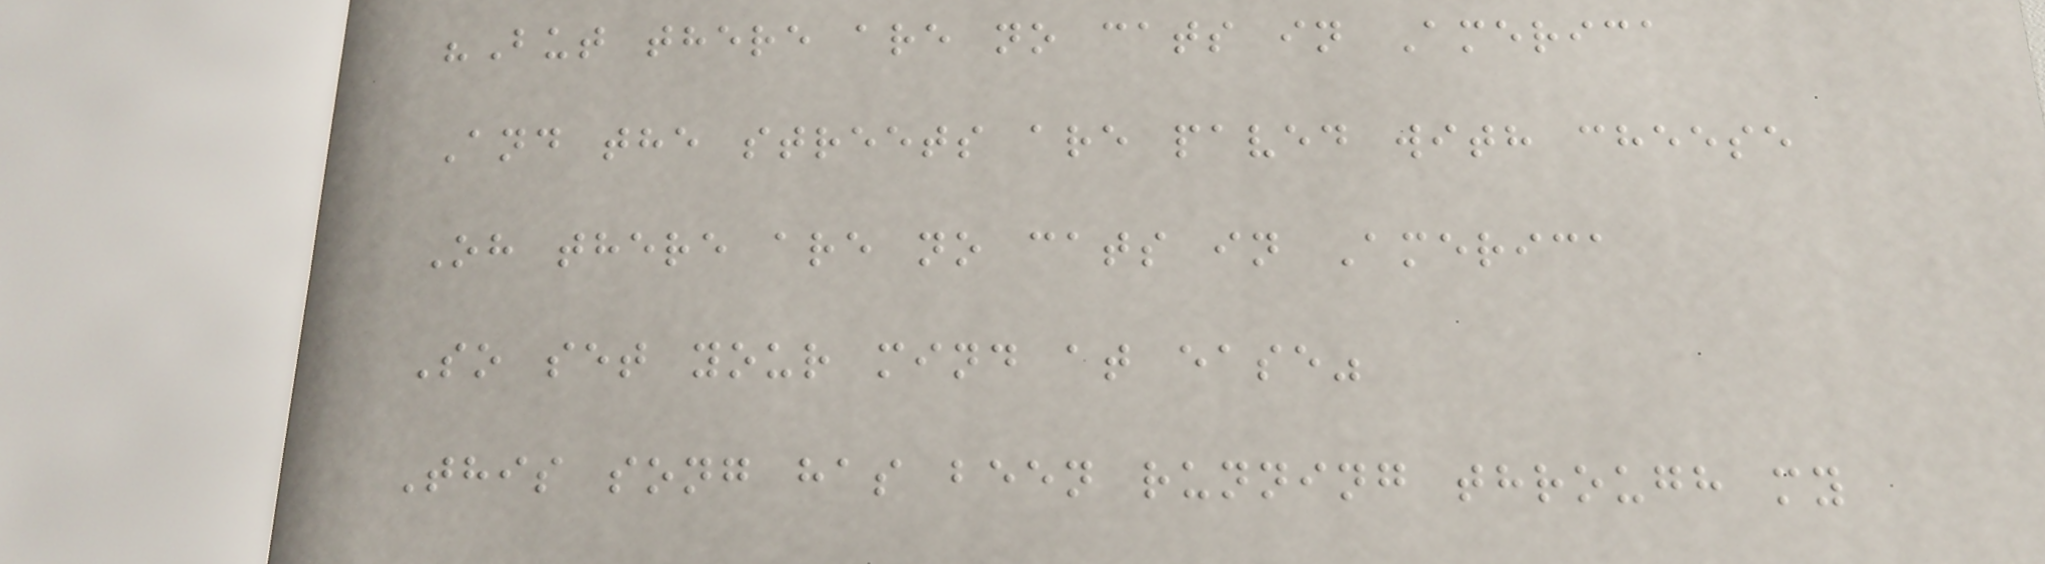"But there are no cats in America
And the streets are paved with cheese
Oh there are no cats in America
So set your mind at ease"
This song has been running through my
